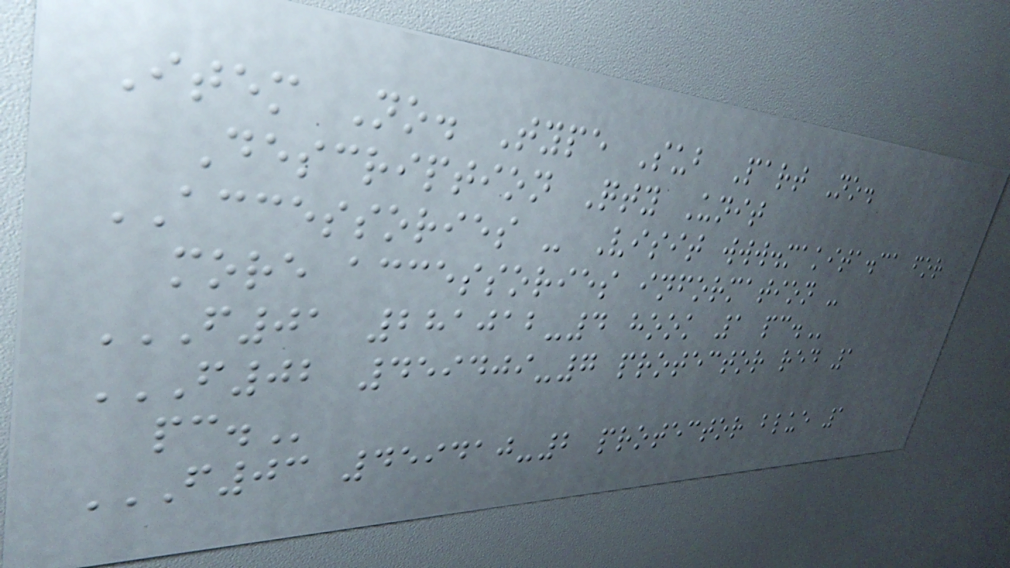Item No. Type Sub Part No.
Description Qty Unit
ACCESSORIES - Visit www.makita.ca for
more accessories information -
F01 281012-4 HOOK 1 PC.
F02 459409-7 PROTECTOR RED 1
PC.
F03 459410-2 PROTECTOR BLUE 1
